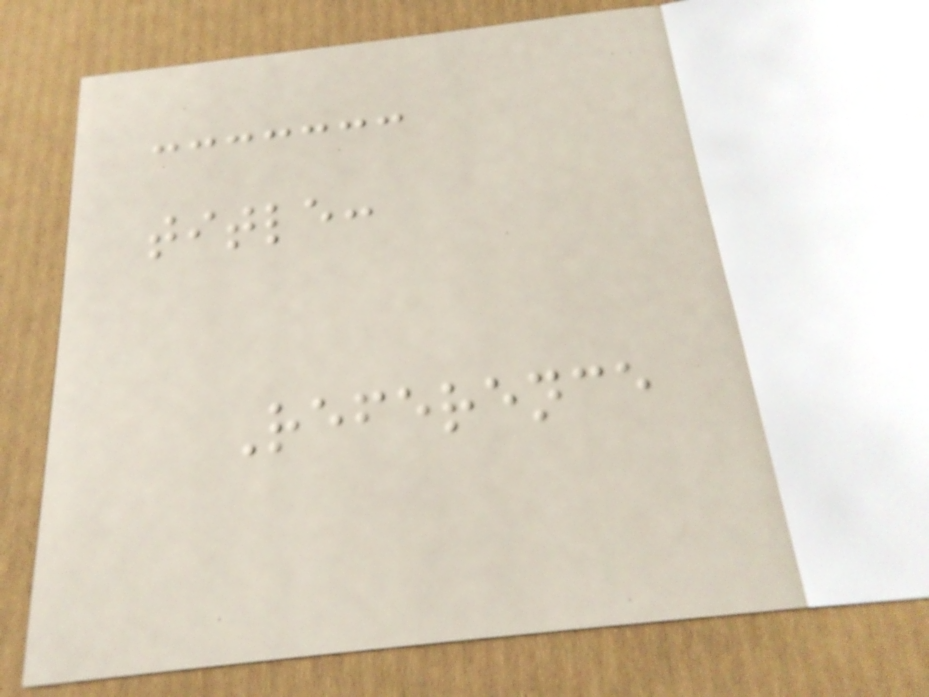title:
Reference
